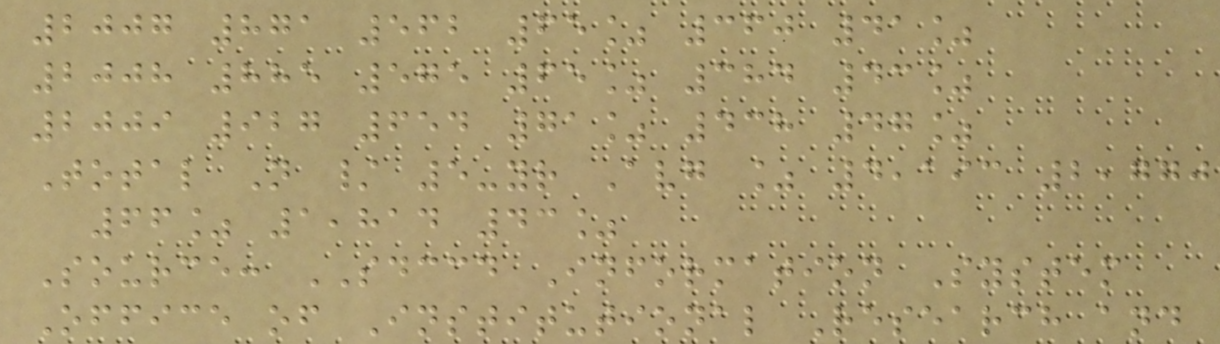2007 871 562 65% 360 41%
2008 885 575 65% 384 43%
2009 927 654 71% 438 47%
Total N / 5-yr Avg % 4,193 2,770
66% 1,814 43%
Source: SDCCD Information System
Office of Institutional Research and
